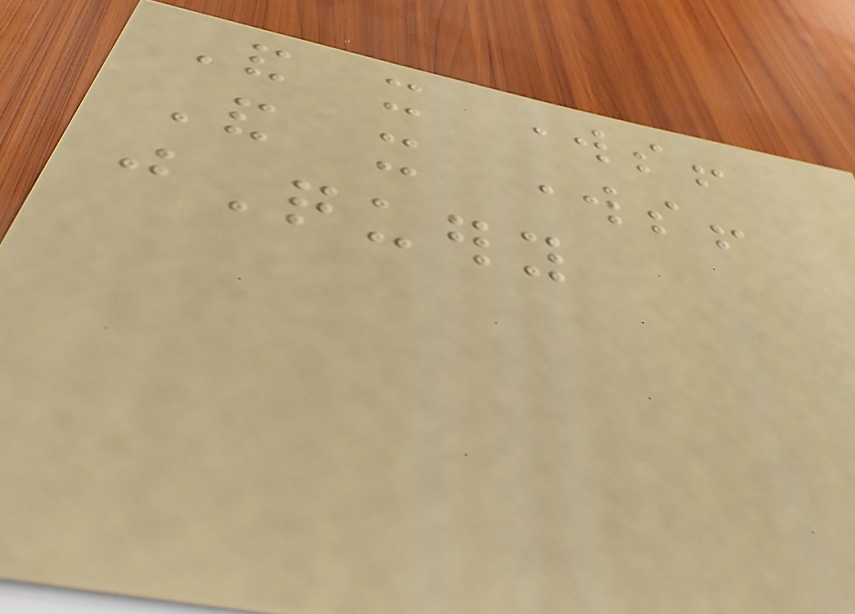And it works!
And it works!
jQuery
